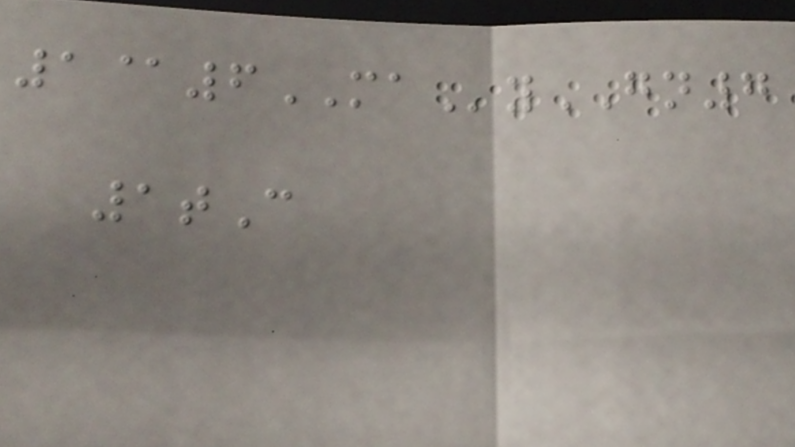1@6MAyGN7
1tC
